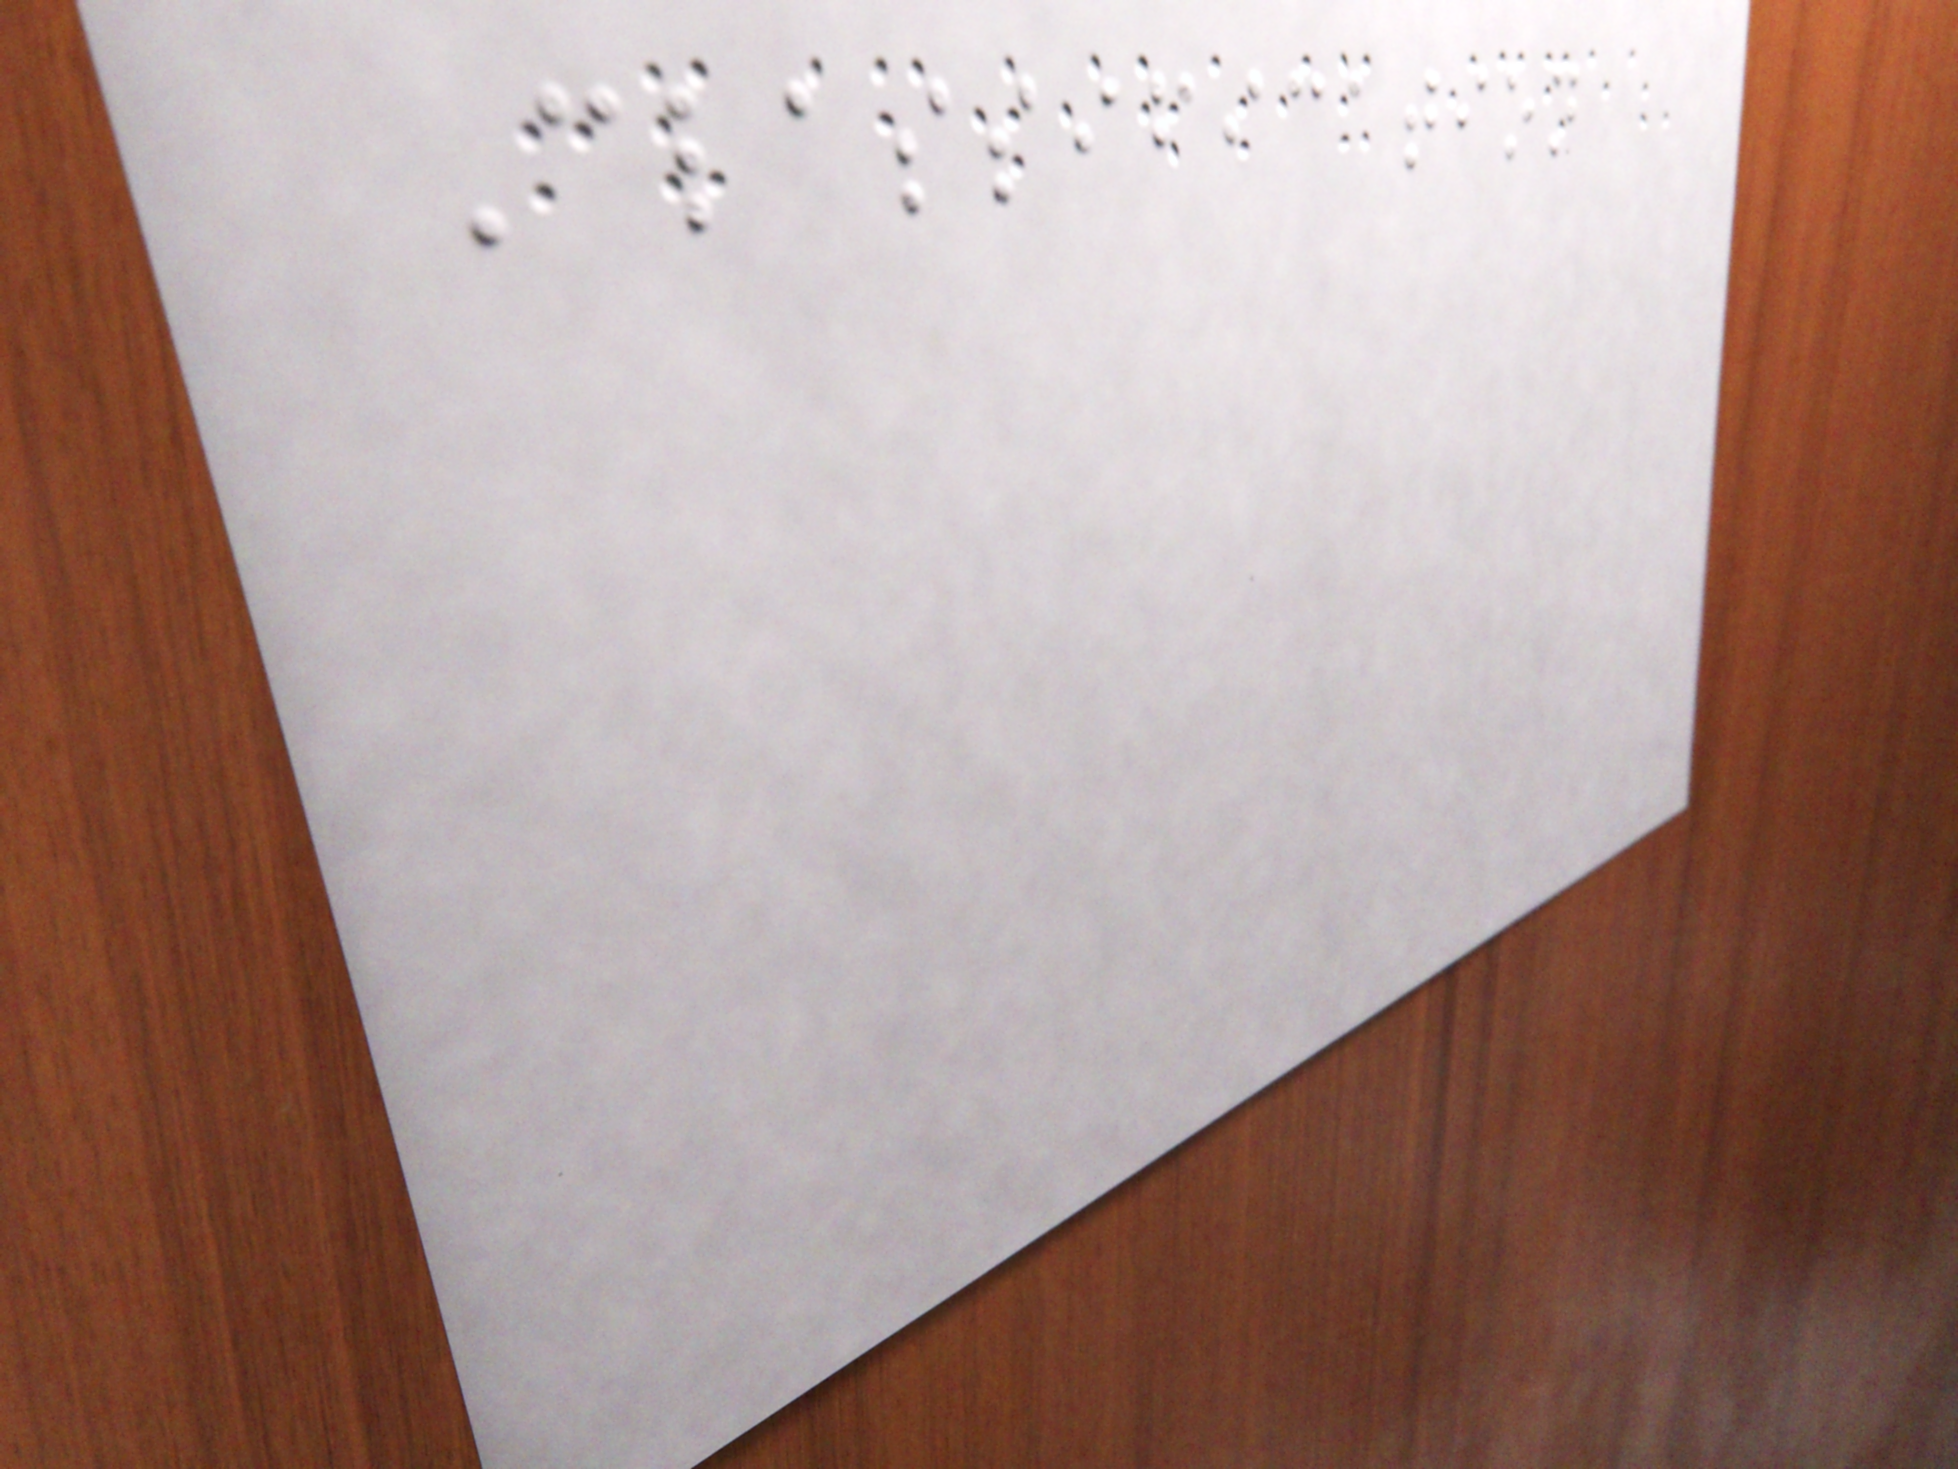Classification
